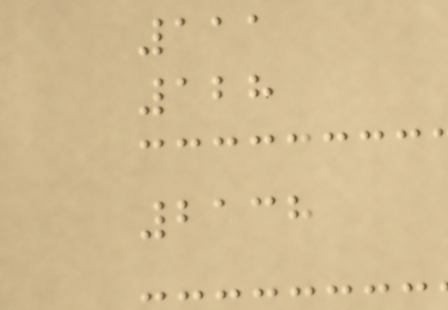111
128
2138
